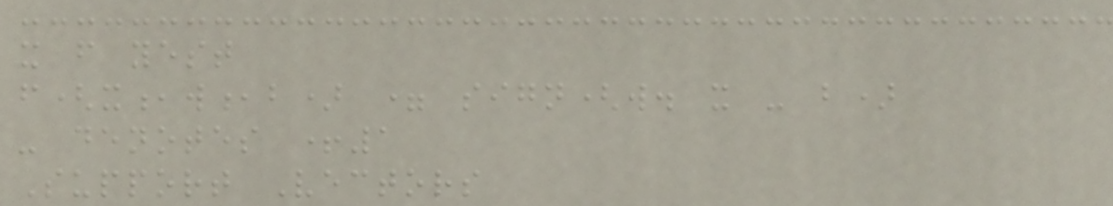x f yest
f(x,w,b) = sign(w. x - b)
- denotes +1
Support Vectors
